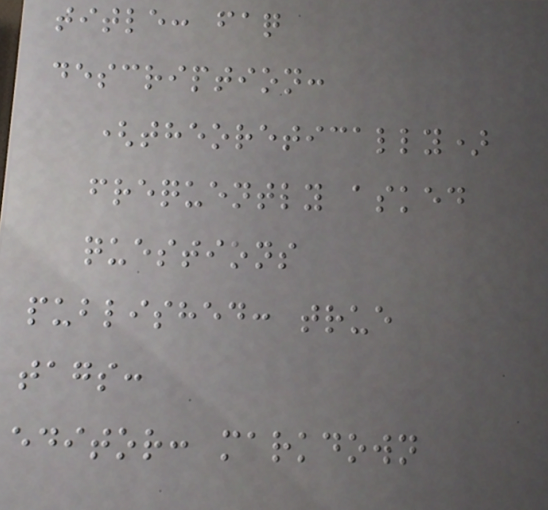title: faq
description:
(theoretically)
frequently asked
questions
published: true
tags:
editor: markdown
